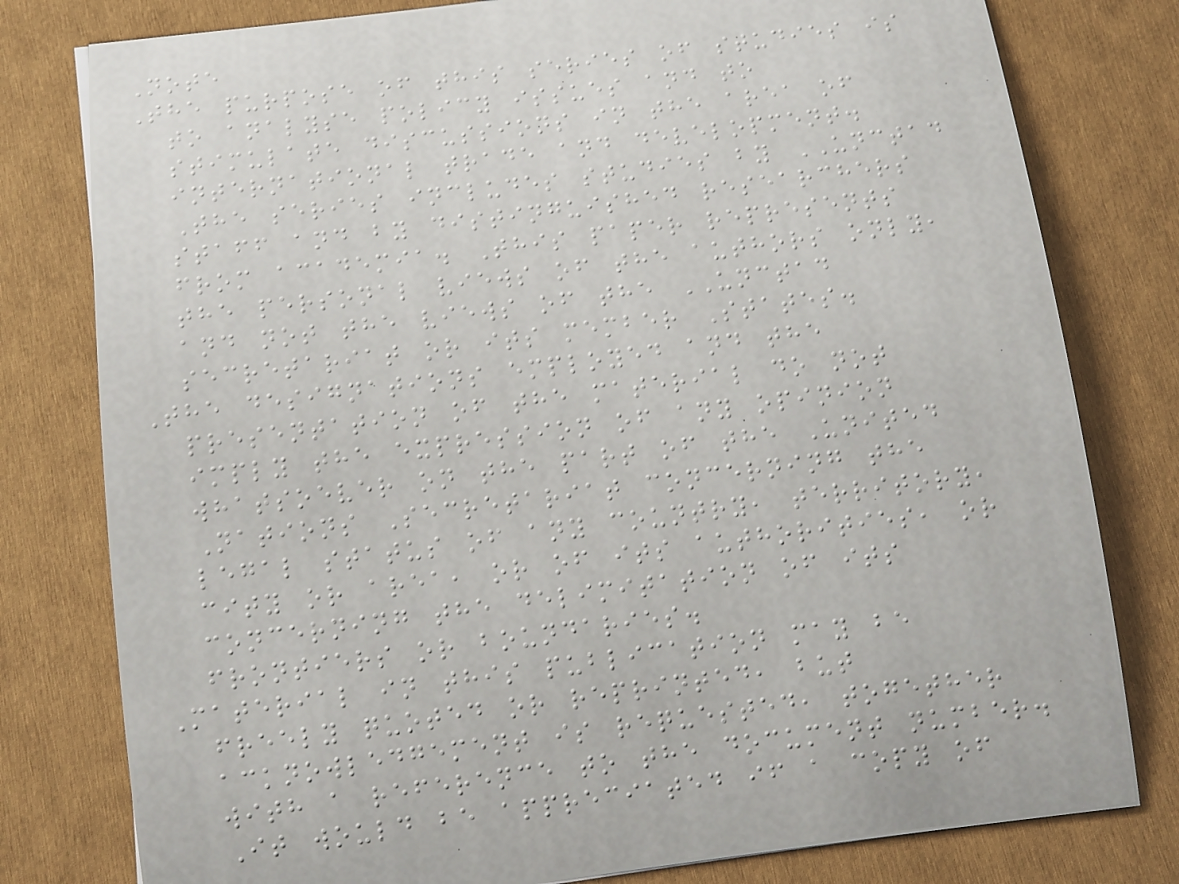Note
The purpose of this series of studies is
to analyse policy issues and to
stimulate discussions in the area of
international trade and development.
The series includes studies by UNCTAD
staff and by distinguished researchers
from academia. This paper represents
the personal views of the authors only,
and not the views of the UNCTAD
secretariat or its member States.
The designations employed and the
presentation of the material do not
imply the expression of any opinion
whatsoever on the part of the United
Nations Secretariat concerning the
legal status of any country, territory,
city or area, or of its authorities, or
concerning the delimitation of its
frontiers or boundaries.
Material in this publication may be
freely quoted or reprinted, but
acknowledgement is requested, together
with a reference to the document number.
It would be appreciated if a copy of
